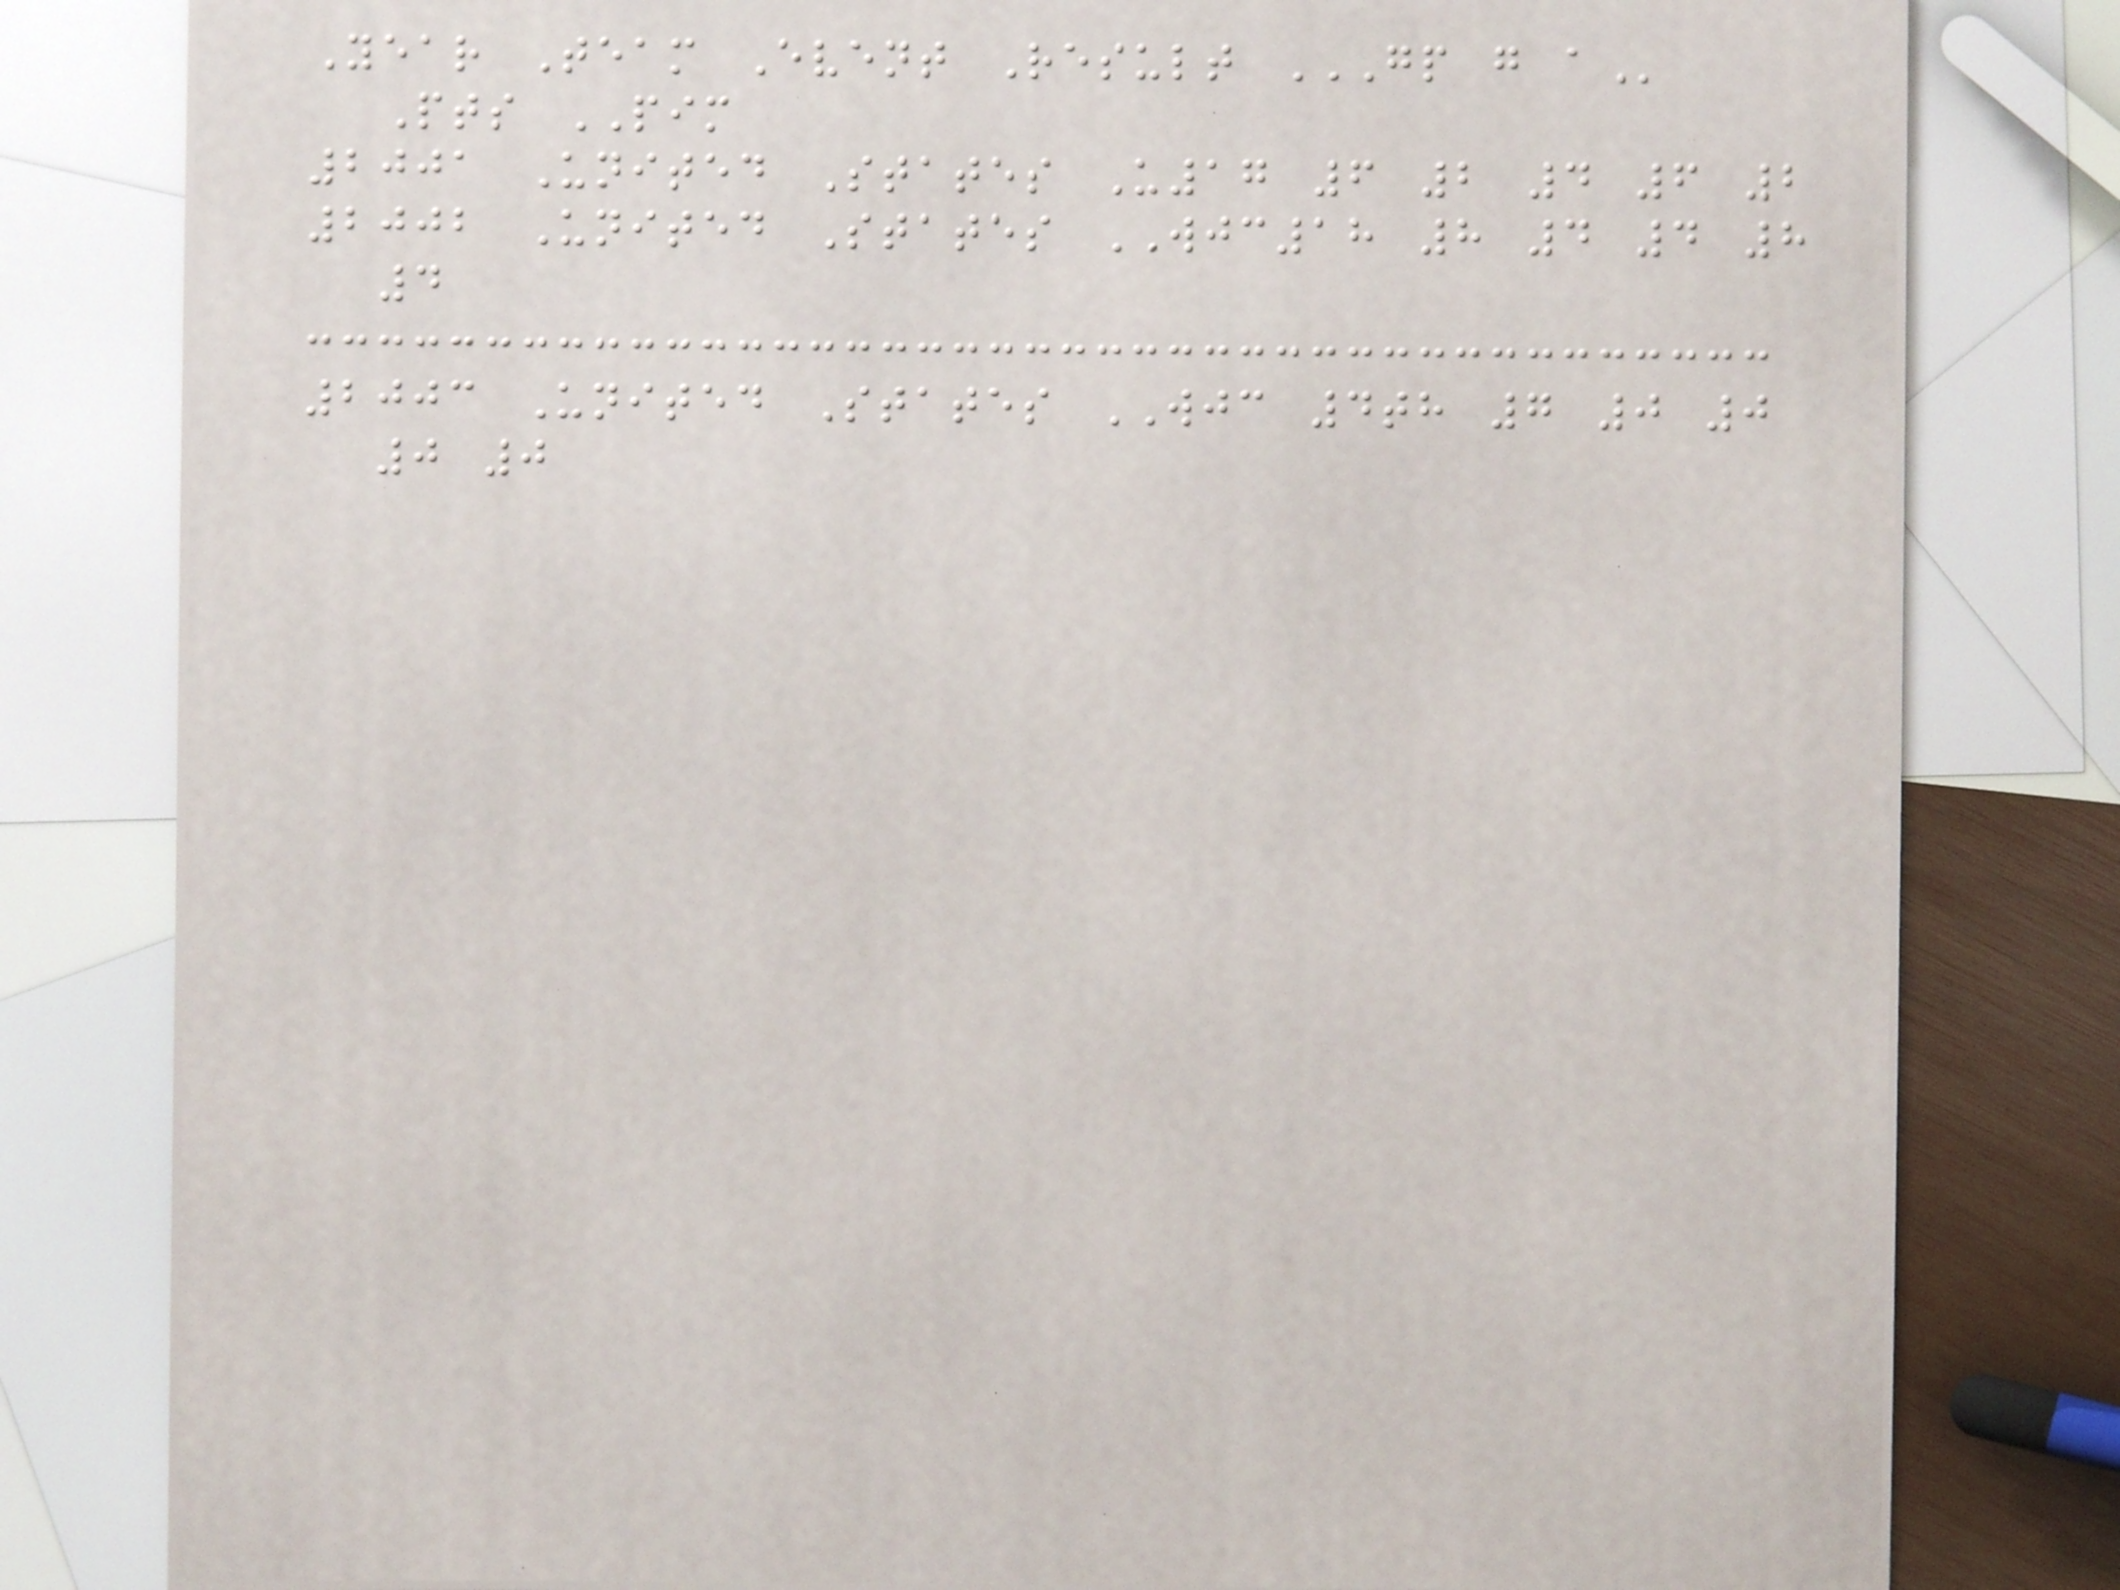Year Team Event Result GP G A
Pts PIM
2001 United States U17 6 2 4 6 2
2002 United States WJC18 8 4 4 8
4
2003 United States WJC 4th 7 0 0
0 0
